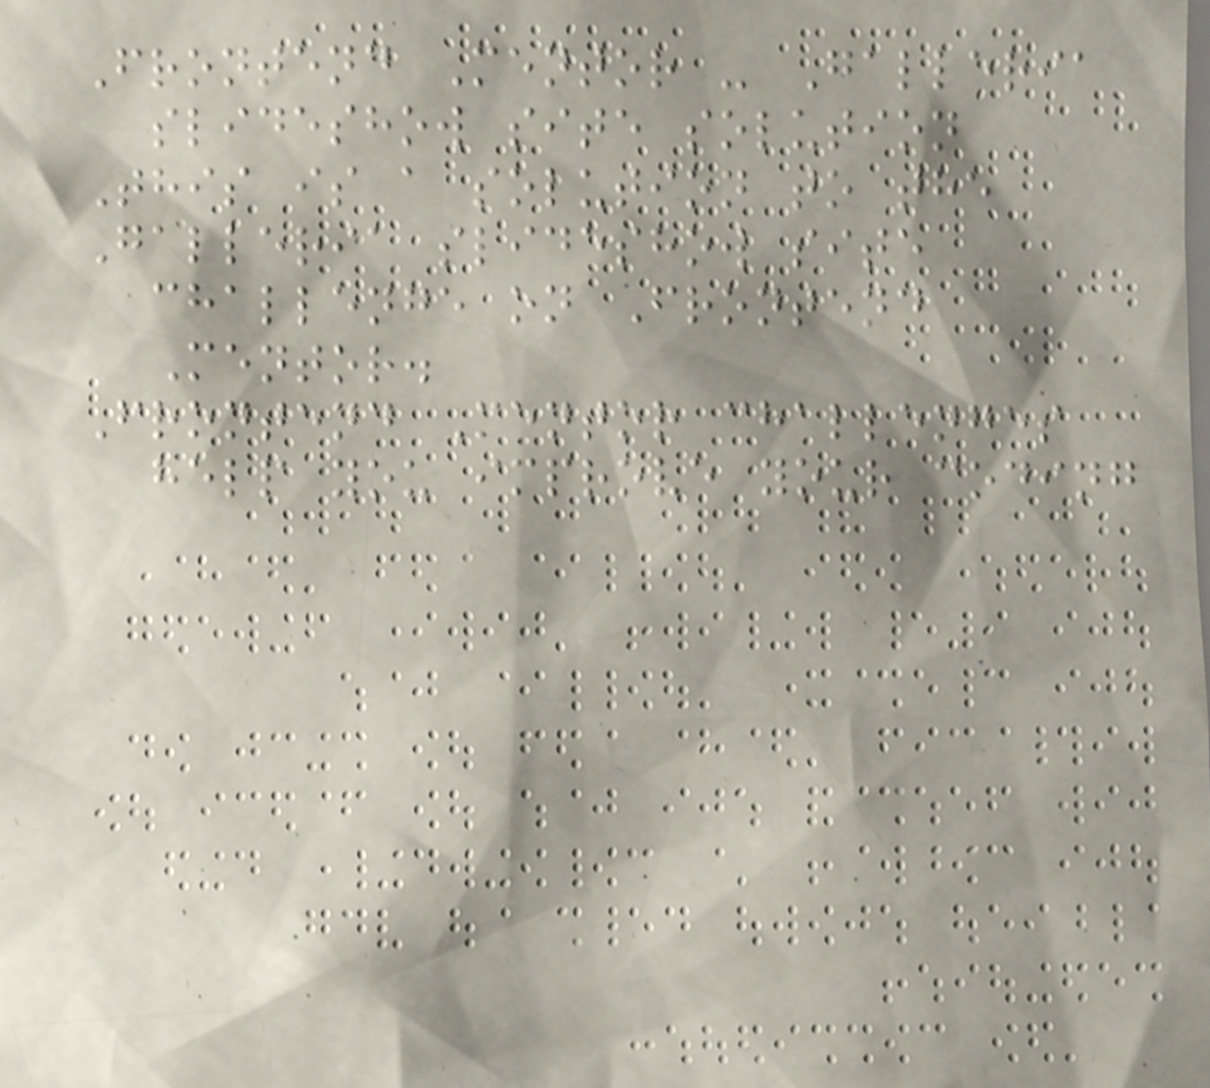Frontend Mentor - Galleria
slideshow site solution
This is a solution to the
Galleria slideshow site
challenge on Frontend
Mentor.
Frontend Mentor challenges
help you improve your coding
